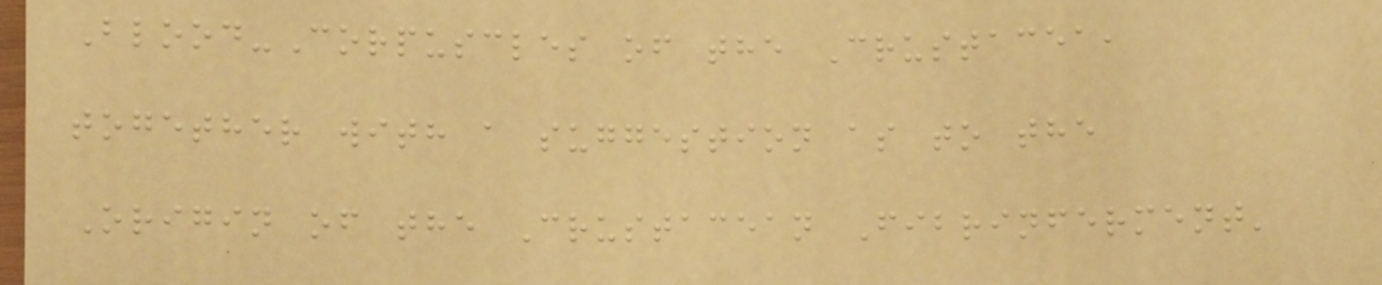Blood-Corpuscles of the Crustacea,
together with a suggestion as to the
Origin of the Crustacean Fibrinferment'
